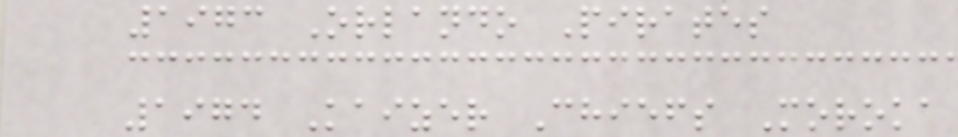1973 Orlando Pirates
1974 Kaizer Chiefs Moroka
